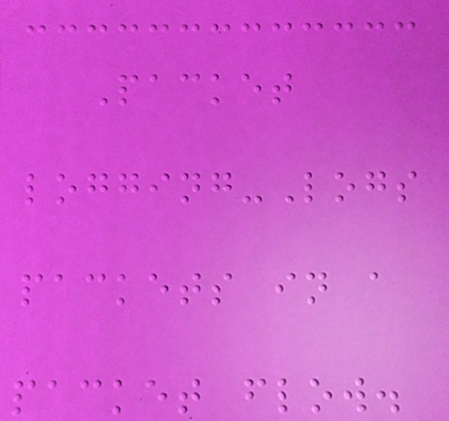Packet
logging-Logs
packets in a
packet flow.
